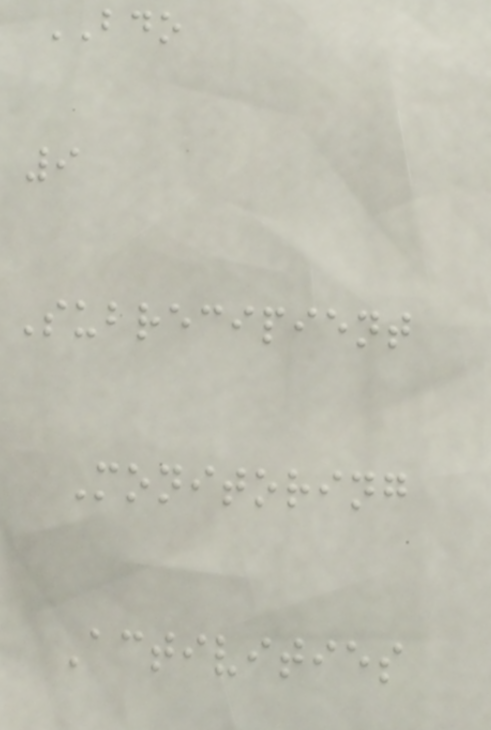BDO
9
Subrecipient
Monitoring
Activities
